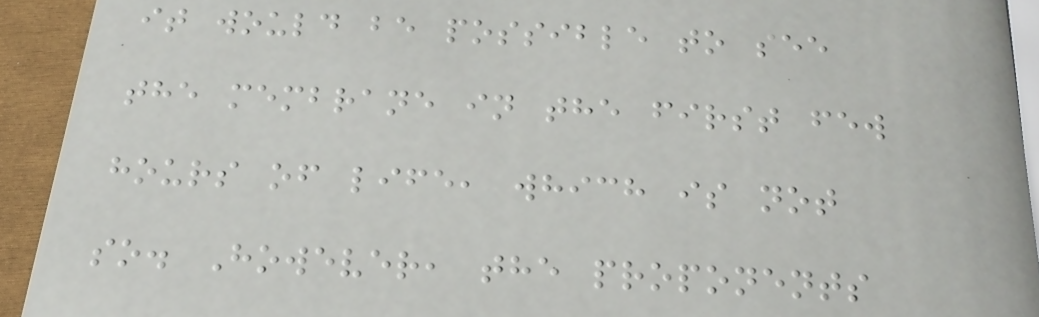it would be possible to see
the membrane in the first few
hours of life, which is not
so. However, the proponents
